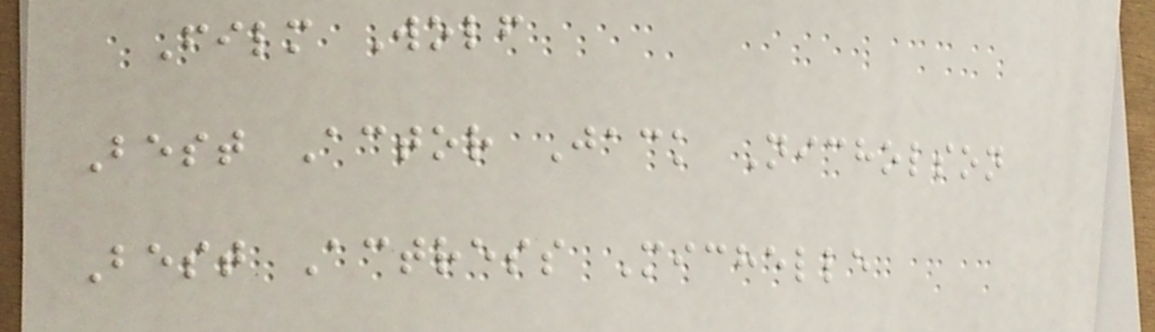Film Wolf
Best Actor Jack Nicholson
Best Actress Michelle
